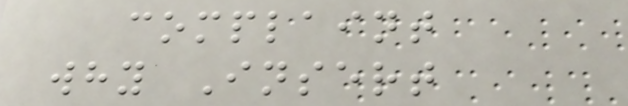complaint
why Insert
